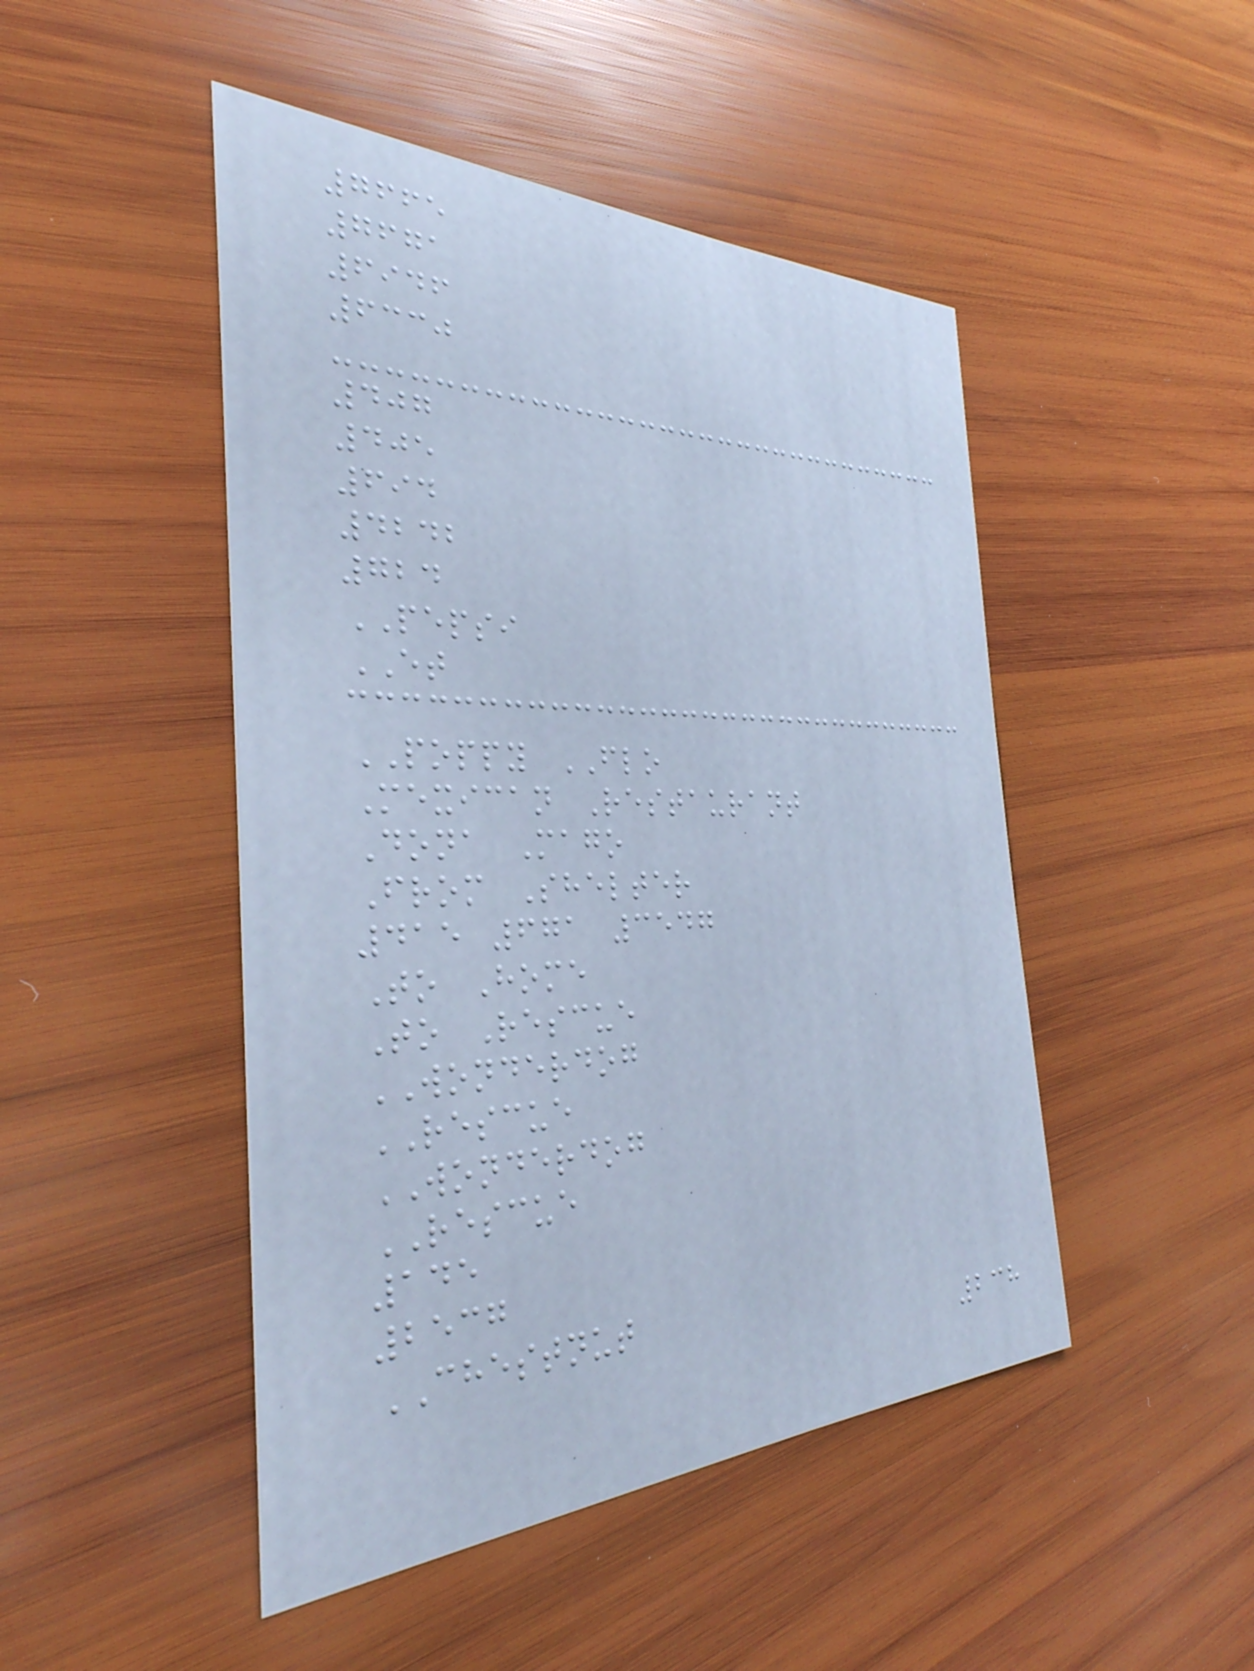7665
7671
6946
6330
407
405
694
4242
724
PEPSI
ET
POPPY FLO
Mexican Restaurant
Dona Mago
From Shelter
415 671 3547
To Home
To Rescue
WONDERDOG
RESCUE
WONDERDOG
RESCUE
145
2537
CHESTNUT
238
